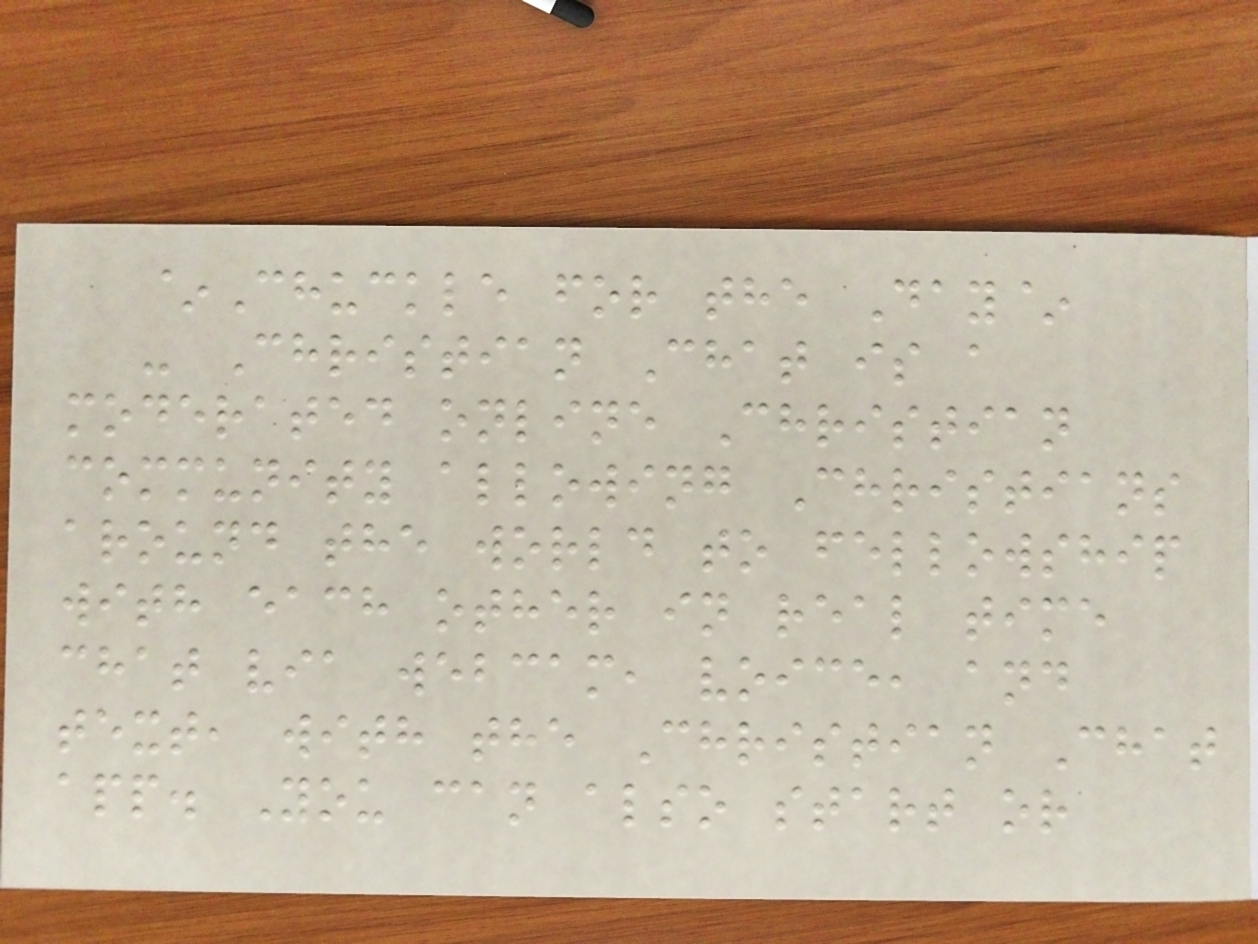~Chuckle for the Day~
- Christian Chat is a
moderated online Christian
community allowing Christians
around the world to fellowship
with each other in real time
chat via webcam, voice, and
text, with the Christian Chat
app. You can also start or
